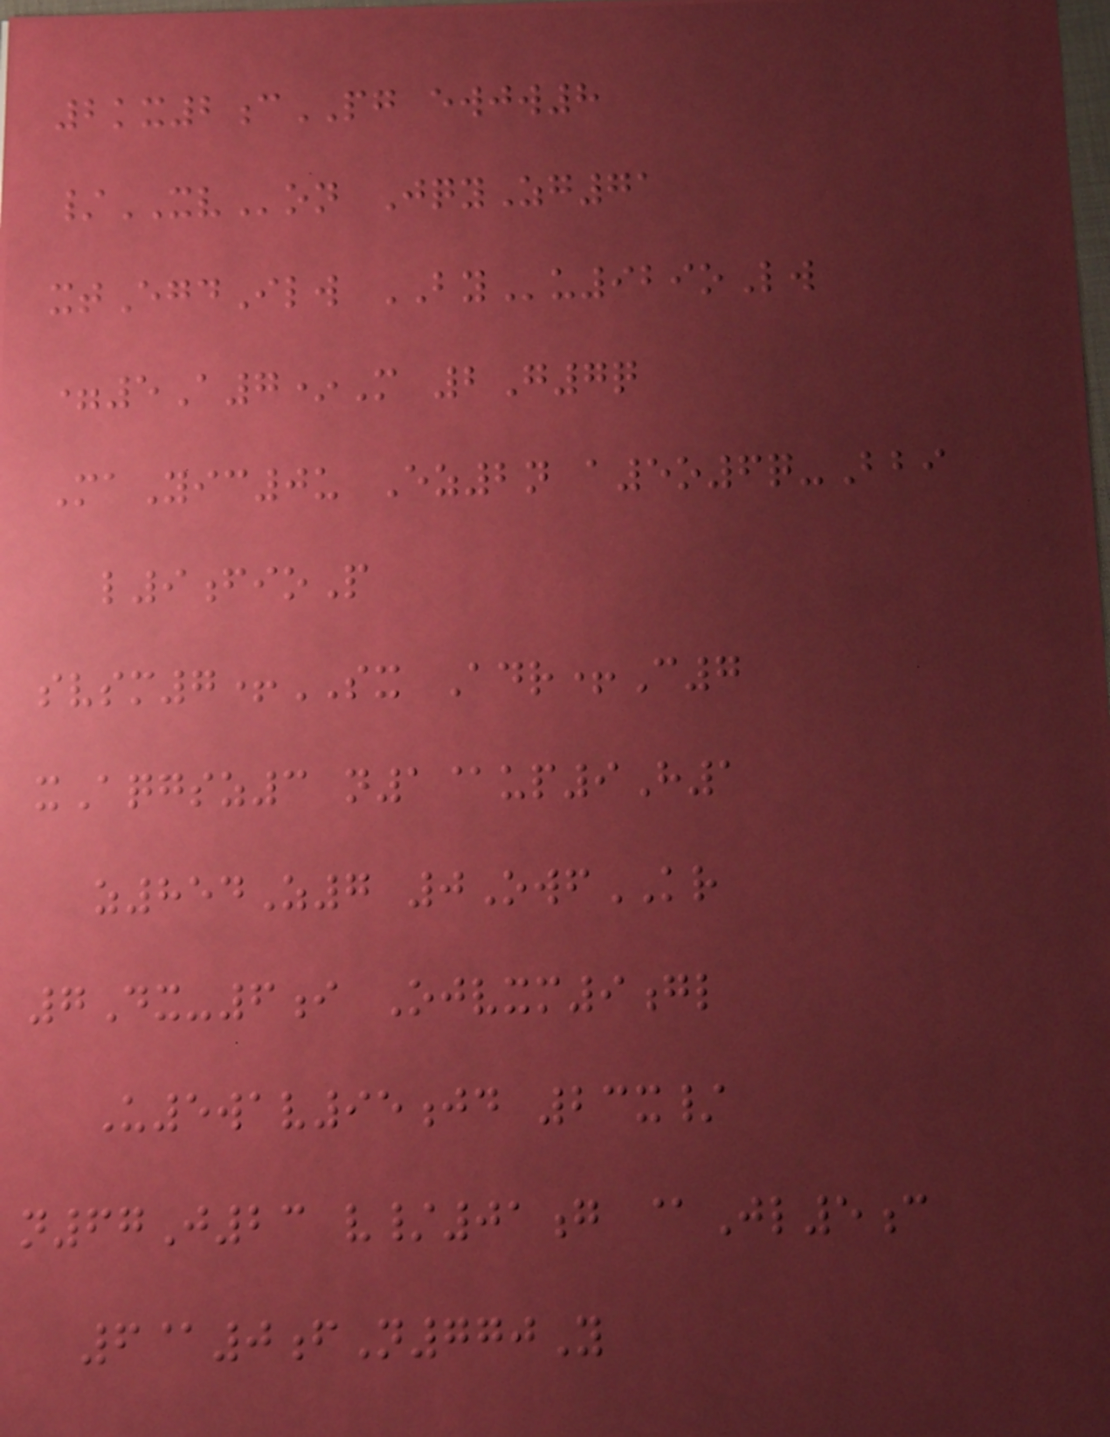2kx2cPG ewjw8
/XVon JqyZg71
xtEgdIlw BYu929oLw
=5A7*M 2G7q
MaYic0u Ez2n a5o6q-Bbi
l9fioP
svsm7+SX Adr+C7
xAqgsz3 n1@up9H1
z854Z7 0OwfKR
7Dx-6i Ojvxm9gl
U5wav95jd 23x/
n67J23 v/01g @Jl5c
6@0fN770Y
